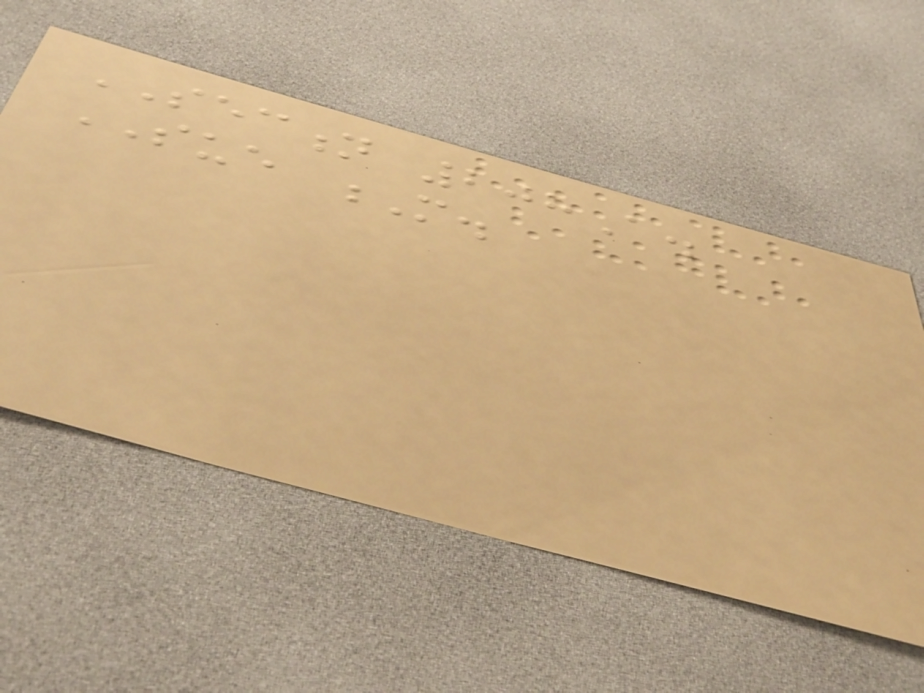SECTION 208A.
SUE M.
